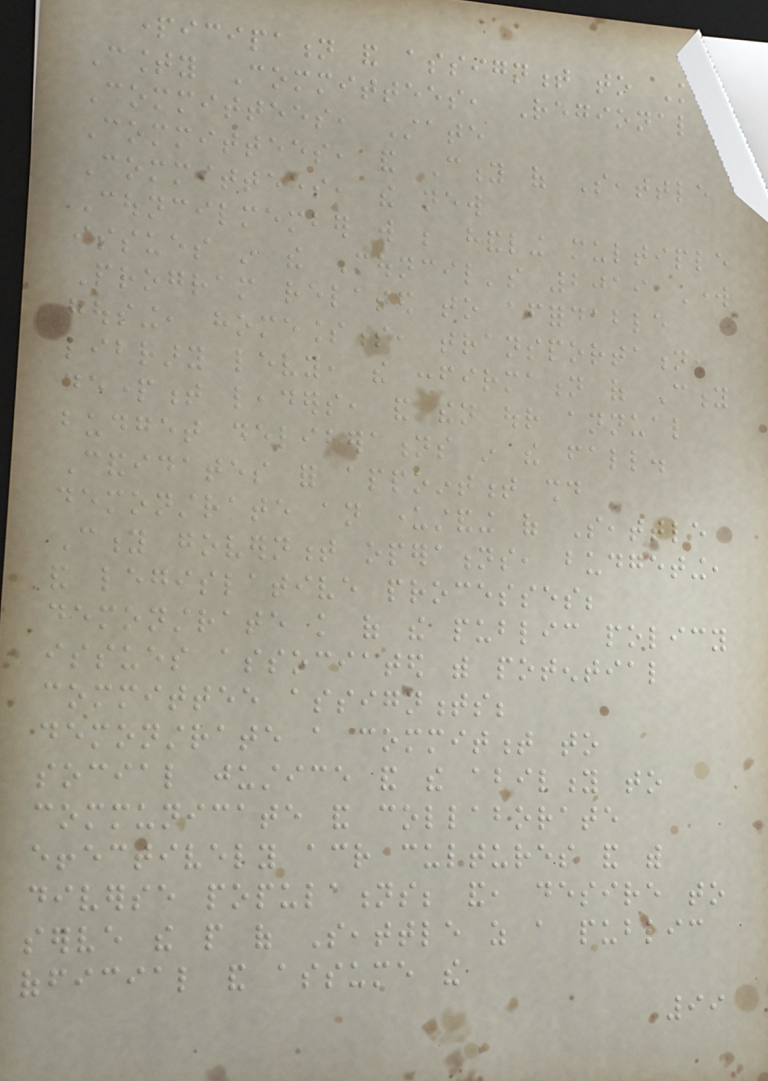participation and assignment to King
County Committees, Regional
Committees, State
Committees, and City of Seattle
Committees, the new
Councilmember will be handling multiple
issues in the Council's 2019 Work
Program related to affordable
housing, homelessness, transportation,
library levy, the confirmation of City
department leaders, and then our annual
budget deliberations in the fall.
Candidates for appointment should
demonstrate an understanding of Seattle
City government operations, budgeting,
and legislative processes;
demonstrate knowledge of the public policy
issues associated with potential
committee assignments;
demonstrate a commitment to
social justice and the ability to
communicate and collaborate
effectively across cultures and with
diverse populations; and, desire to
serve the people of Seattle as a public
official and assume the
99
